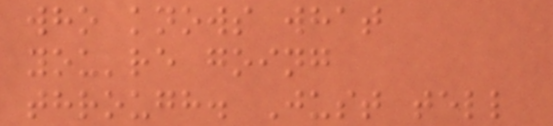who knows what
you're going
through. Just tell
